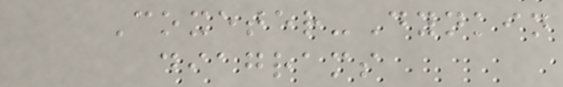Coxeter-Dynkin
diagrams
